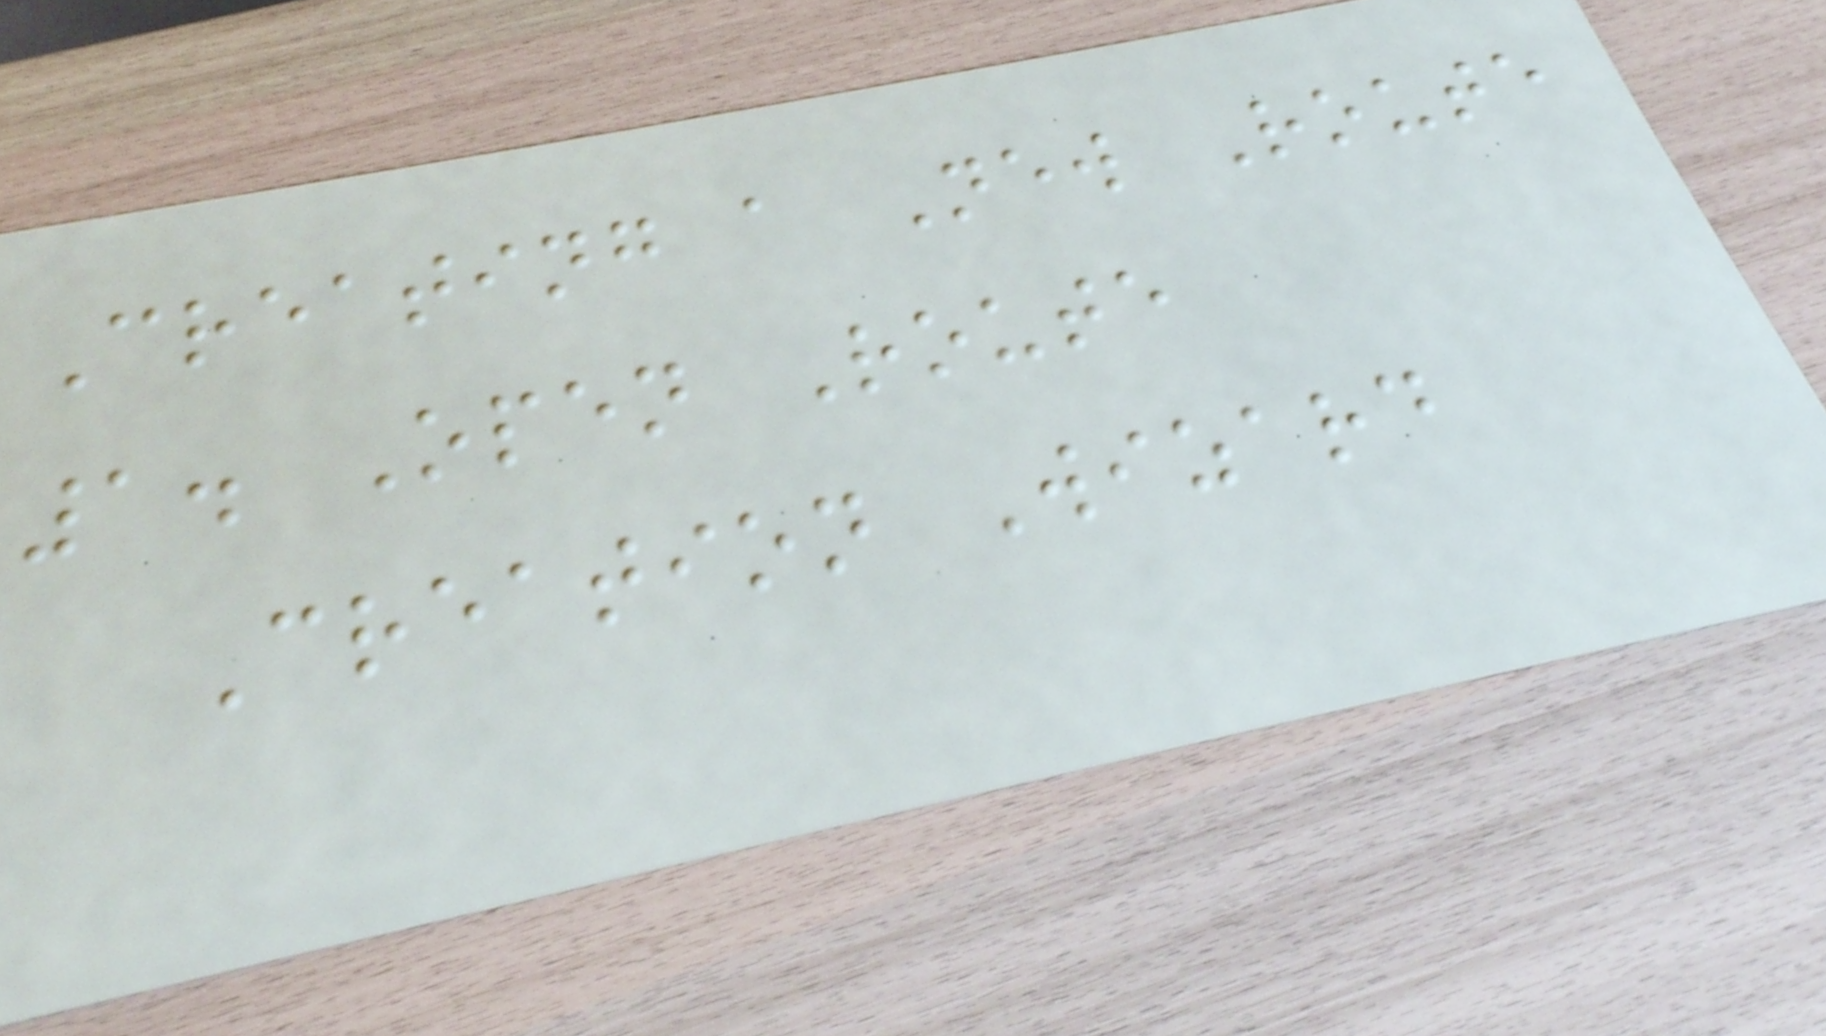Creating a New Route
1. Open Route
Creation Wizard
